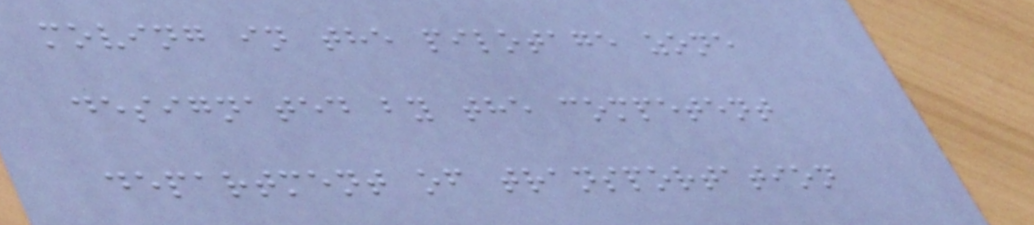moving in the pilotage zone
designated by the competent
department of transportation
